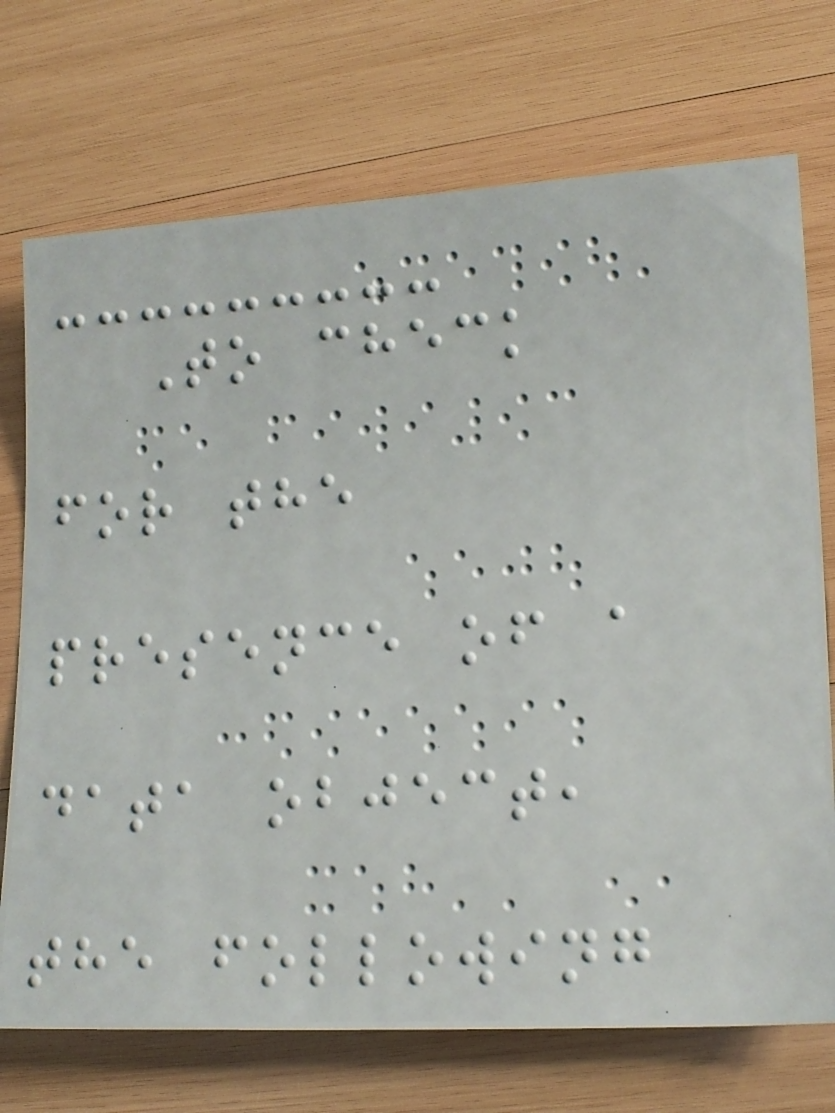To check
for the
presence of a
data object,
the following
